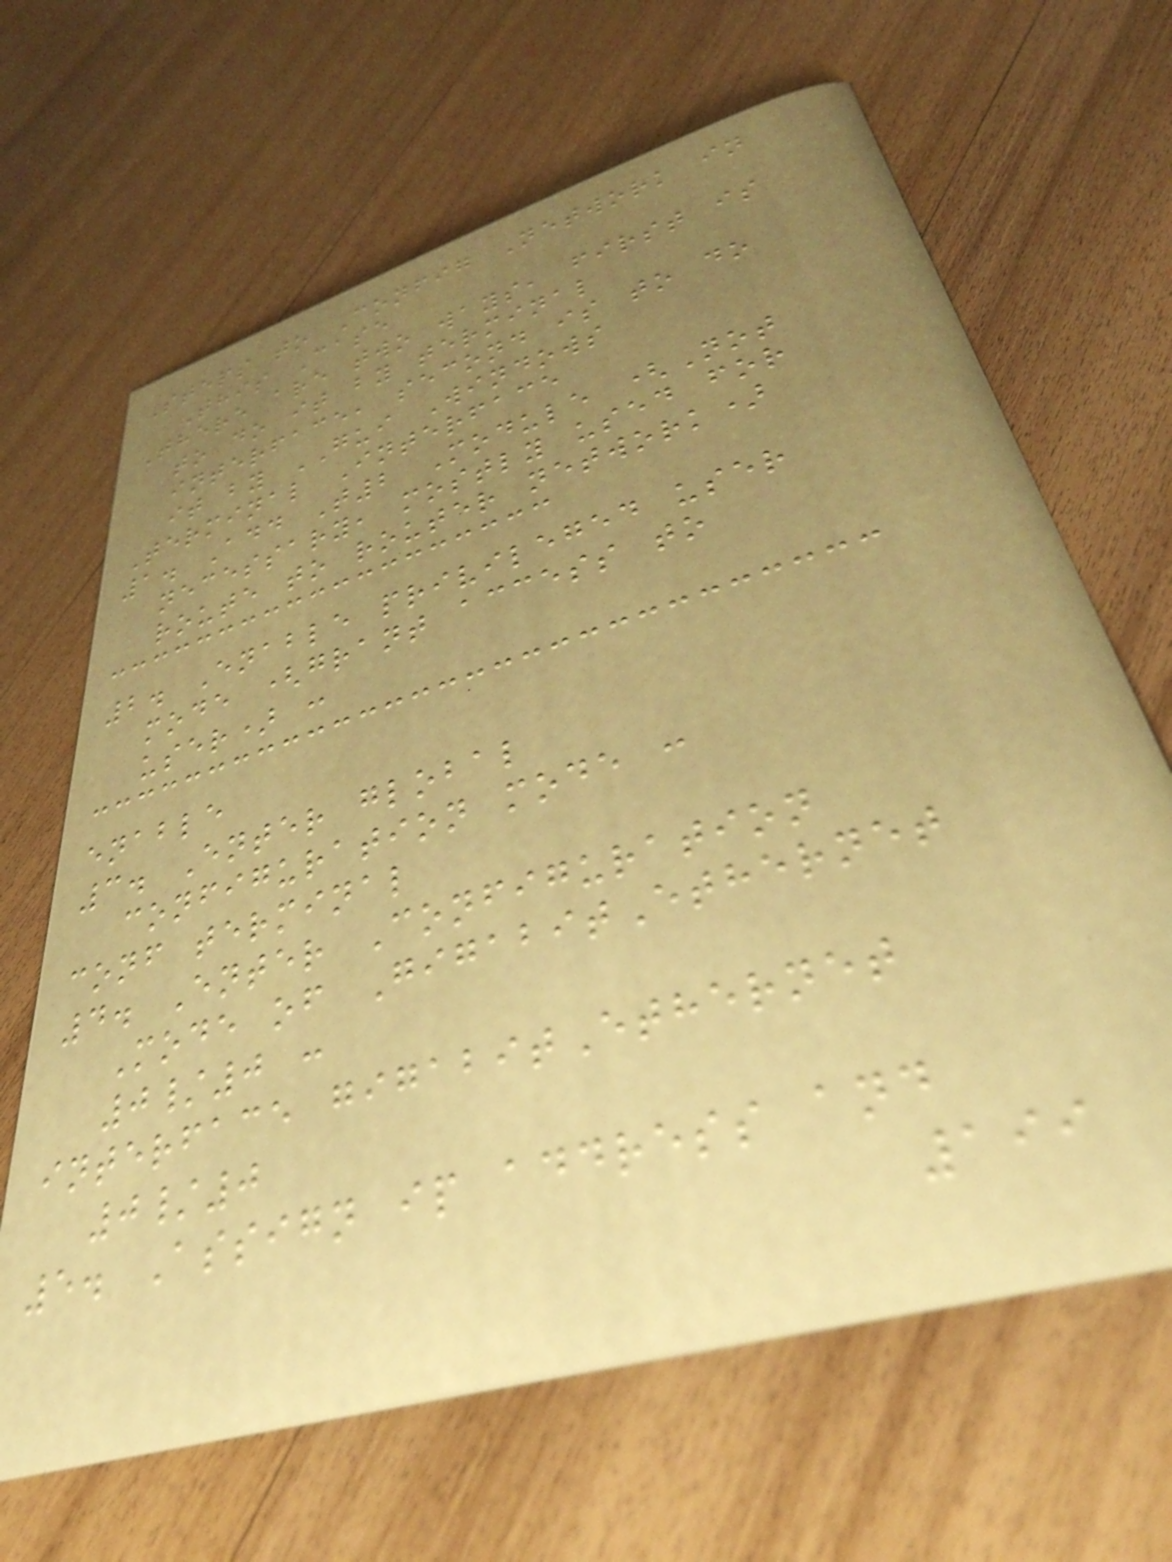Steps to Config Network in
This Case
There are two ways, first is
to do it by terminal
interface, second is to do
it by GUI Windows
Terminal Interface
1. Add T2 Module (Not
necessary, mostly used for
route to router network)
2. Enable privileged user
mode (grant access to
user) :
enable
3. Enter global
configuration mode :
conf terminal
4. Enter Configuration
Mode of GigabitEthernet
0/0 :
interface gigabitEthernet
0/0
5. Assign ip address and
199
